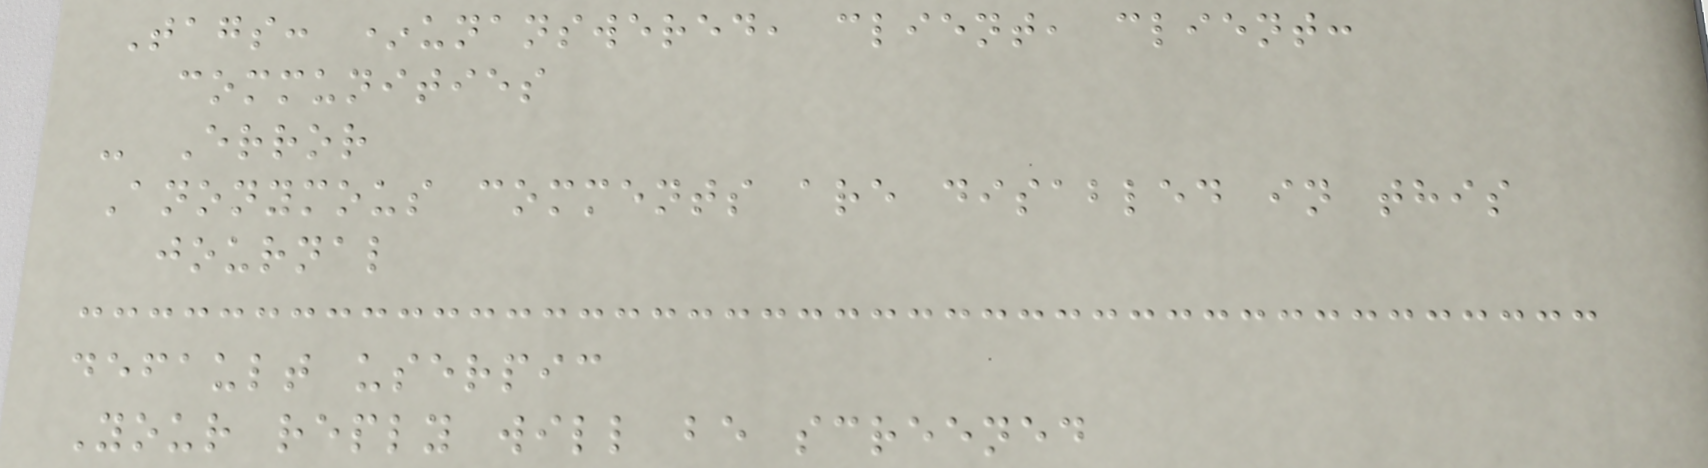Tags: *unanswered, client, client:
communities
- Error
Anonymous comments are disabled in this
journal
default userpic
Your reply will be screened
